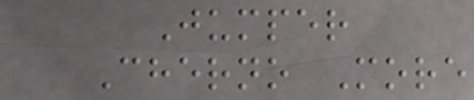Jumper
Cherno More
